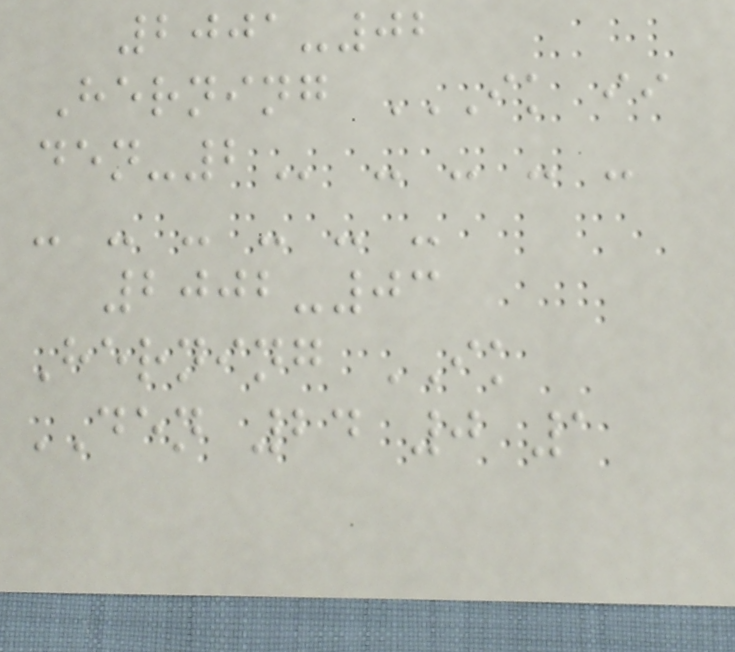2001-02
Herning IK II
DEN-2 - - - -
- - - - - -
2002-03
Herning IK
DEN 24 0 1
